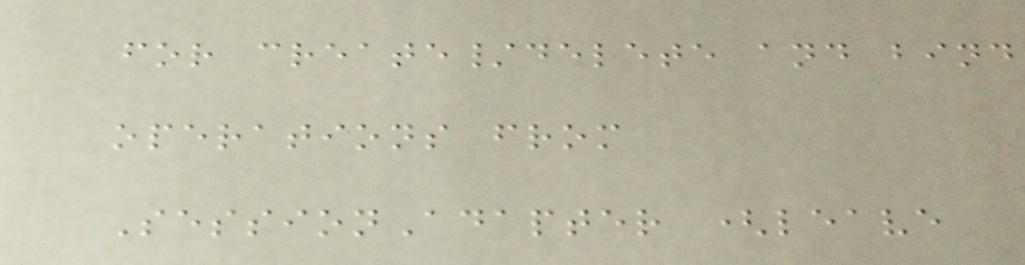for create/delete and bind
operations from
SessionAdapter (leave
